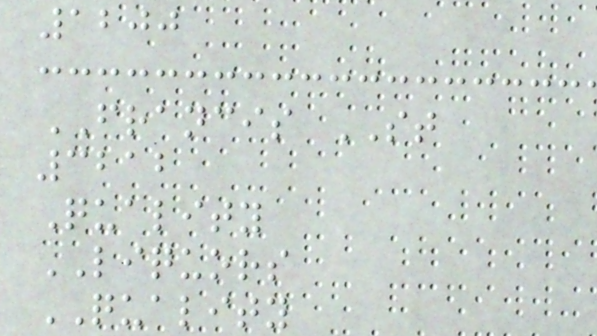1200
FRANCIS ST
3212
Quality
LIQUORS
QUALITY
